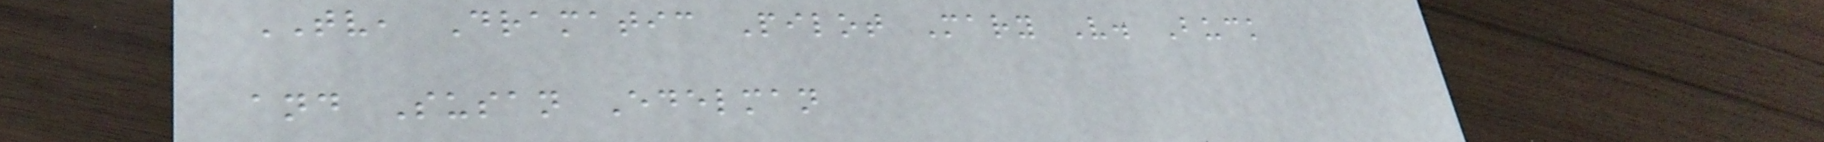TV, Dramatic Pilot Mary V. Buck
and Susan Edelman
